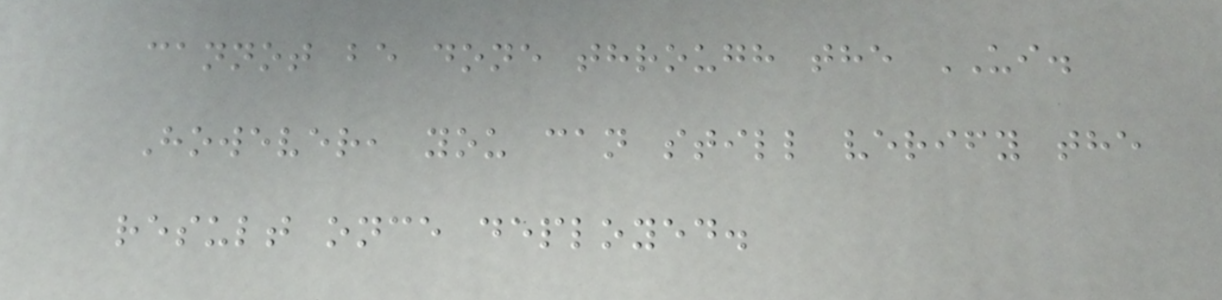cannot be done through the UI.
However, you can still verify the
result once deployed.
